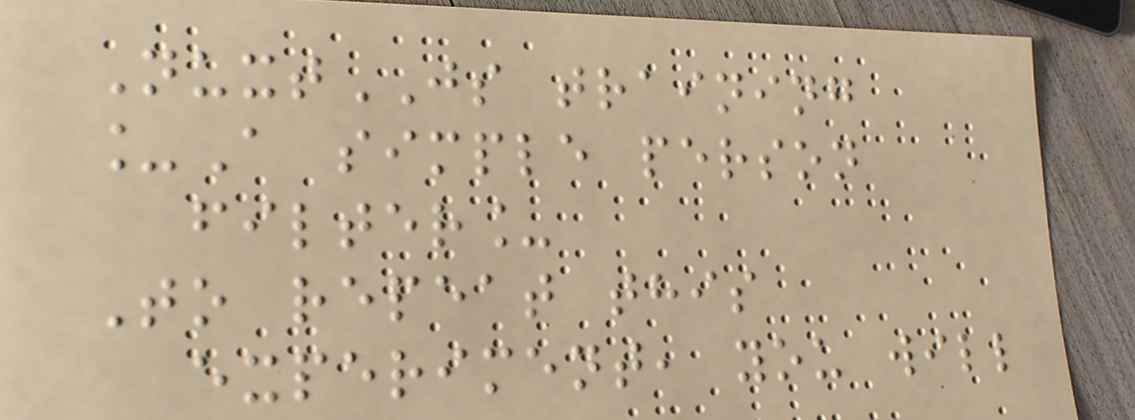NuxtJS training
_A simple person
filter_
To repeat this
experiment, you will
